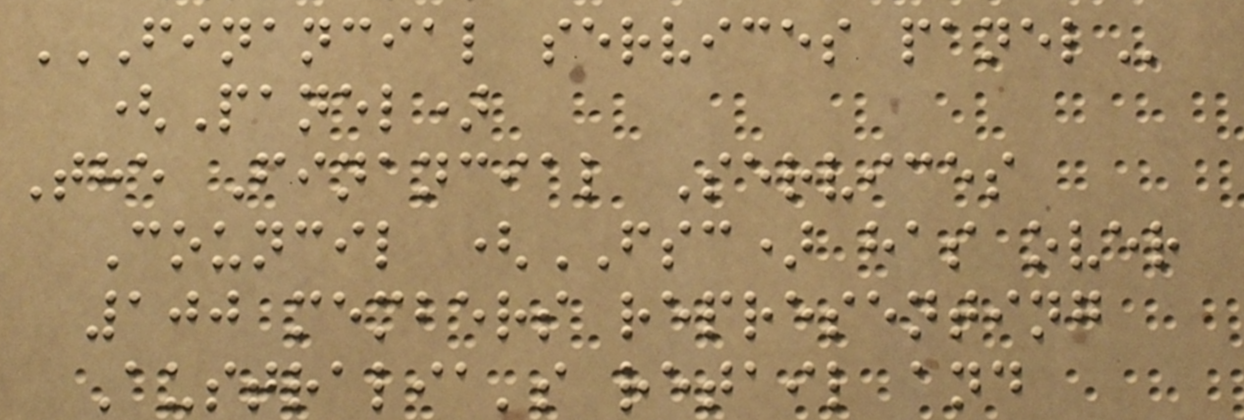FINANCIAL SERVICES PANEL
(Panel)
The Financial Services
Council (FSC) has over
100 members representing
Australia's retail and
